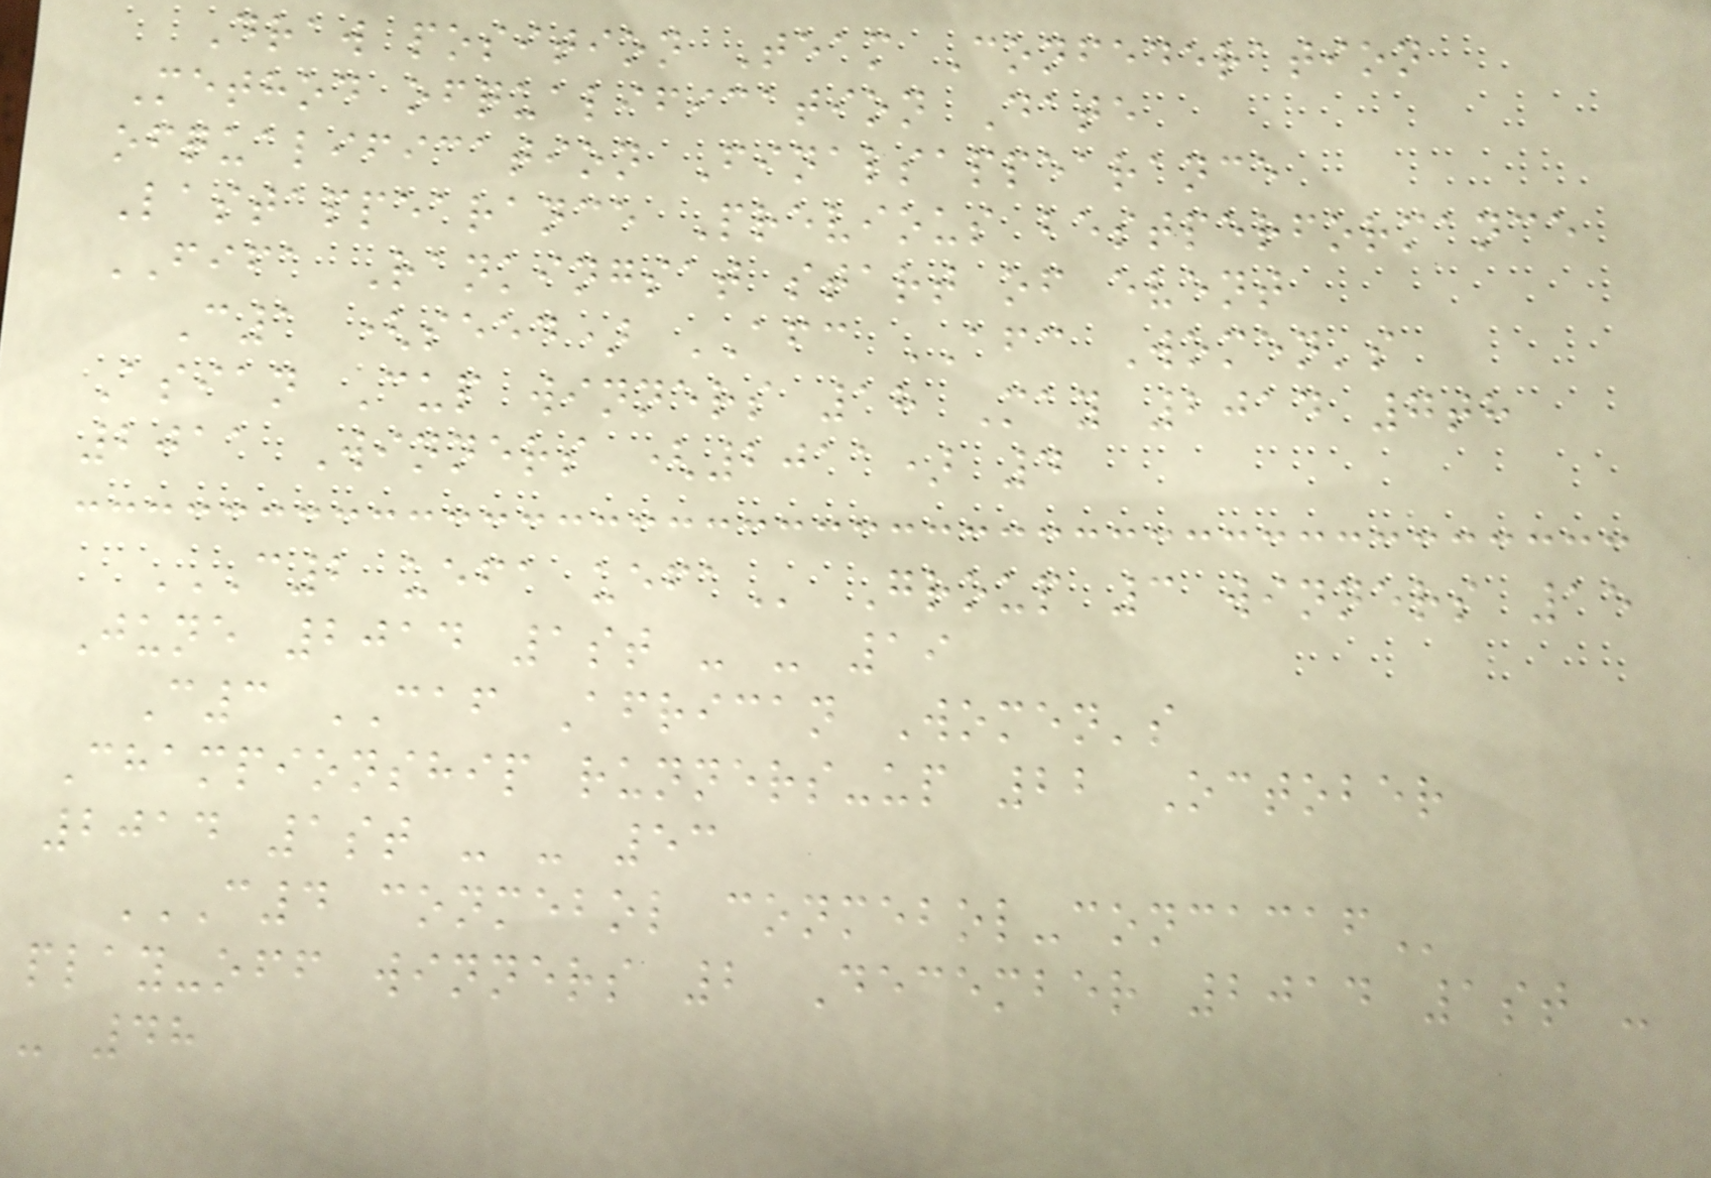Draw position Team Confederation
Method ofqualification Date
ofqualification Finalsappearance
Lastappearance Previous bestperformance
FIFA Rankingsat start of event
C1 (seed) AFC AFC Women's
Asian Cup winners 18 May 2014 7th
2011 Winners (2011) 4
C2 UEFA UEFA Group 3 winners 15
June 2014 1st - - 19
C3 CAF African Women's
Championship runners-up 22 October
2014 1st - - 53
C4 CONMEBOL CONMEBOL-CONCACAF
play-off winners 2 December 2014 1st -
- 48
